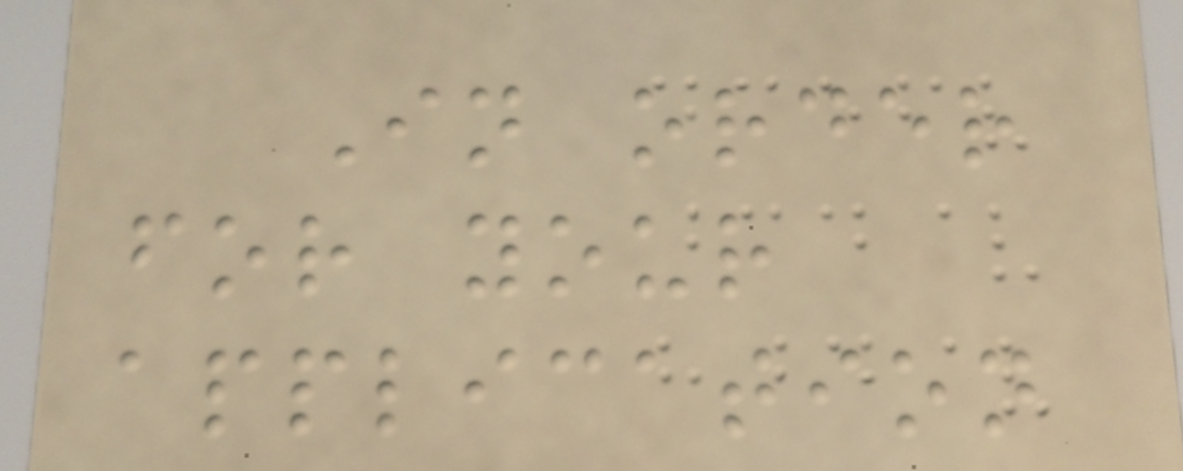In order
for your
application
